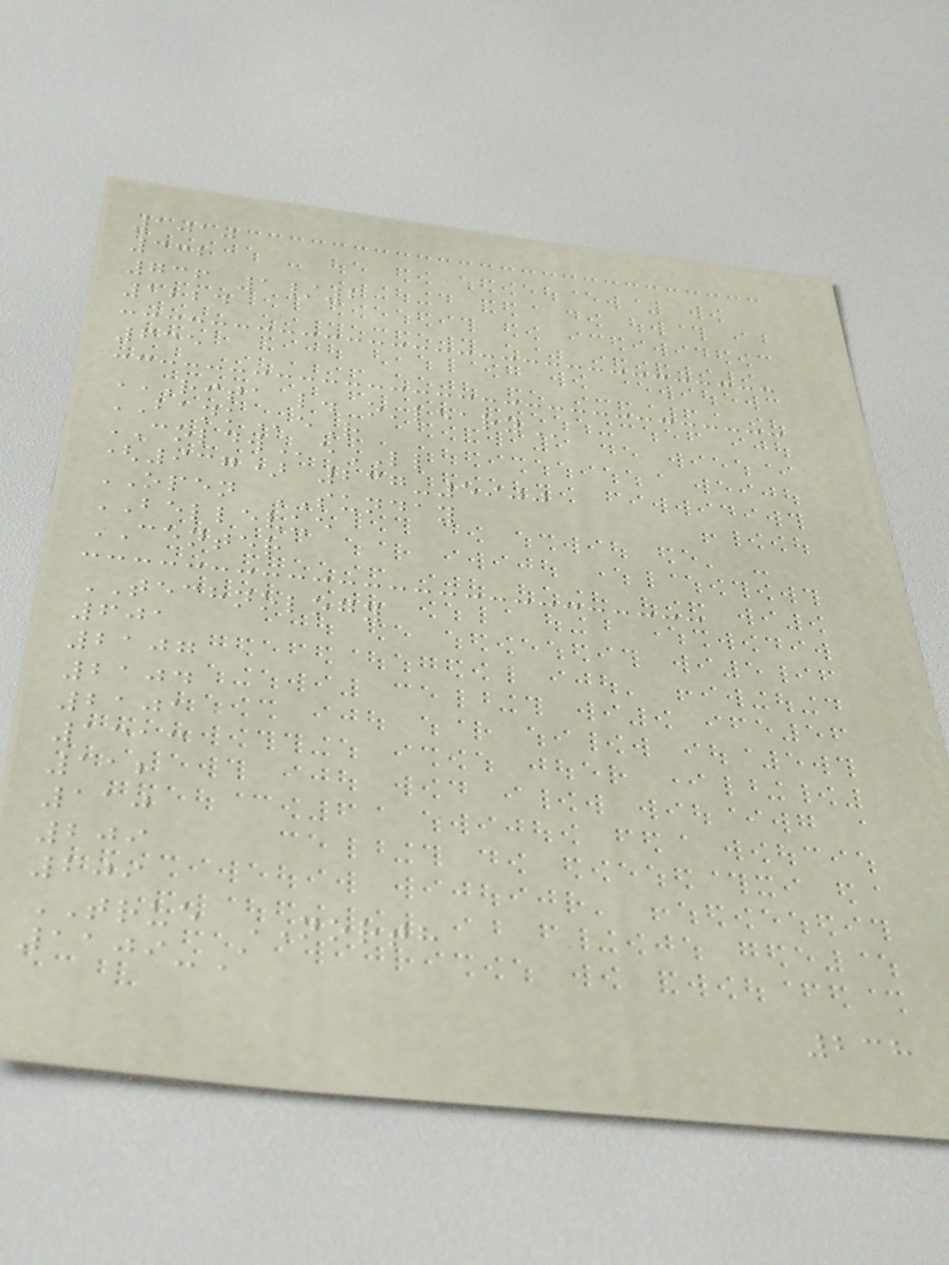1010
332
736 1/2
1224
635
RITA L. O'LEARY
BANKeR
COLDWeLL
(937) 237-5900
OPEN SUNDAY
BELLEVUE
CENTER
TECHNOLOGY
601
2107
2104
2101
1313
112
110
209
209
TRUE NORTH
1109-A
238
